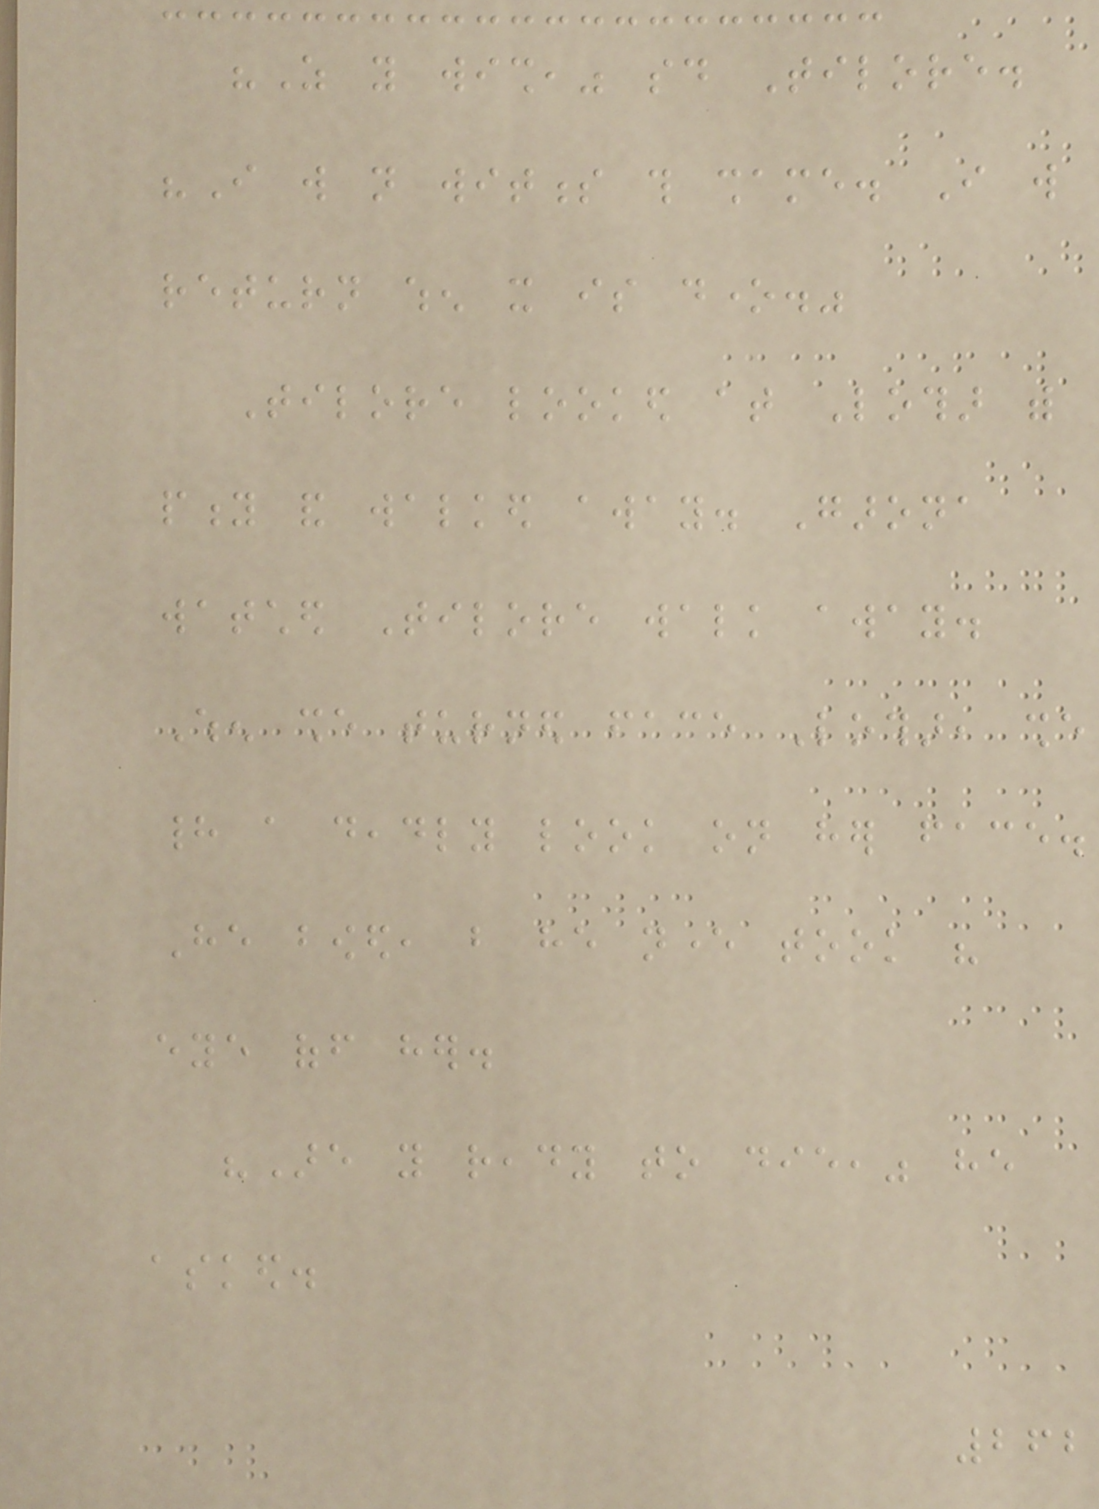"As you wish," said Tilore.
"I will not witness this shame. I will
return when it is done."
Tilore looked at Lothar with
pity and walked away. Garona
watched Tilore walk away.
When she turned face Lothar, she
had a deadly look on her face.
He bowed, but he never took his
eye off her.
"Are you ready to die," he
asked.
262
